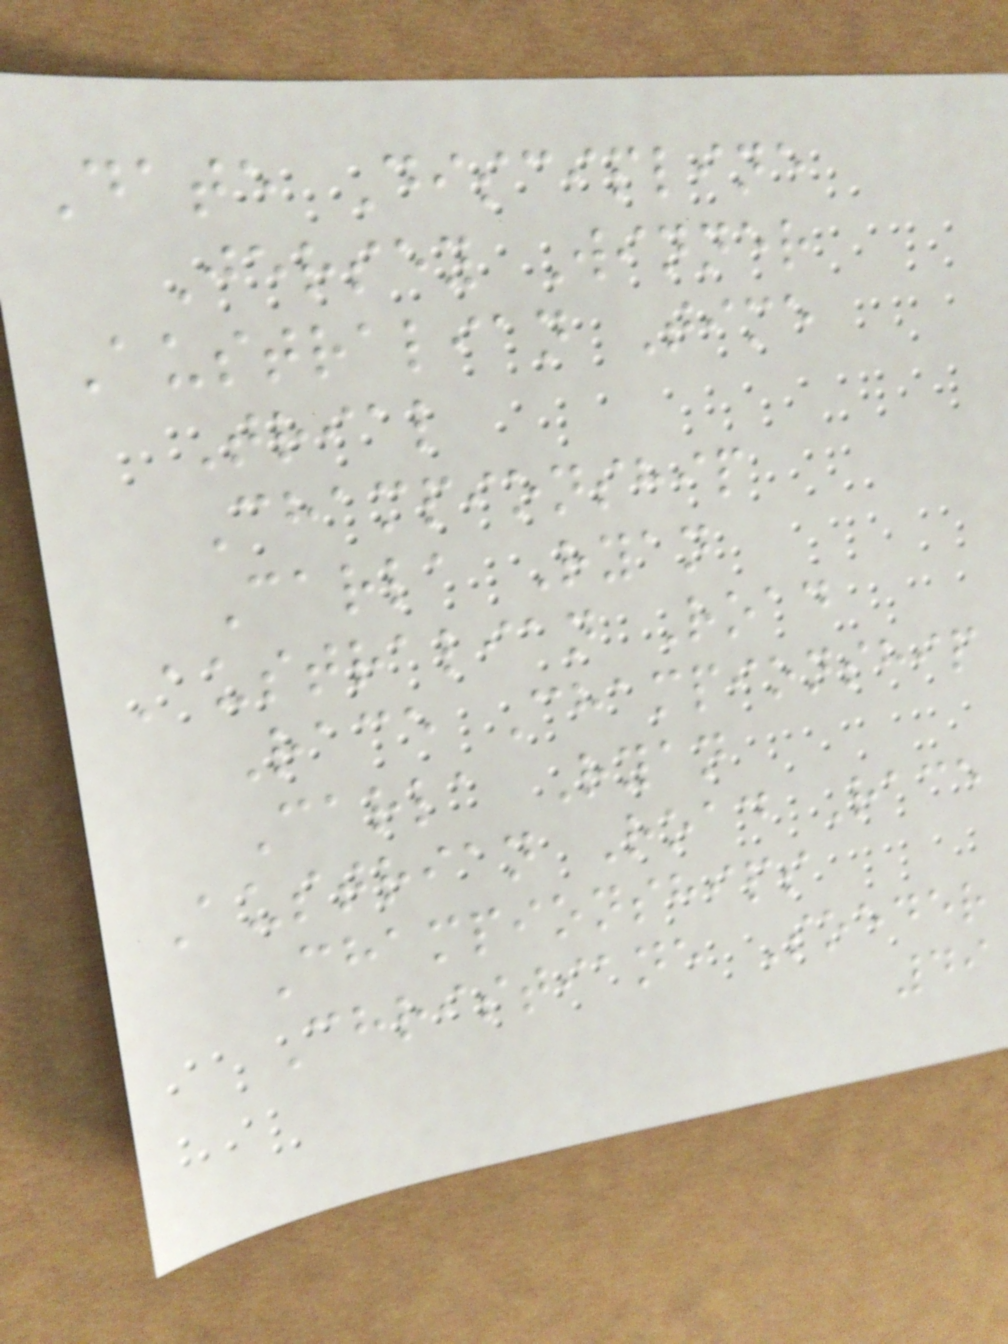Date Discipline
Jersey Winner
Australian Time
Trial
Championship
Carla Ryan
Australian Road
Race Championship
Carla Ryan
Austrian Road Race
Championships
Christiane Soeder
49
